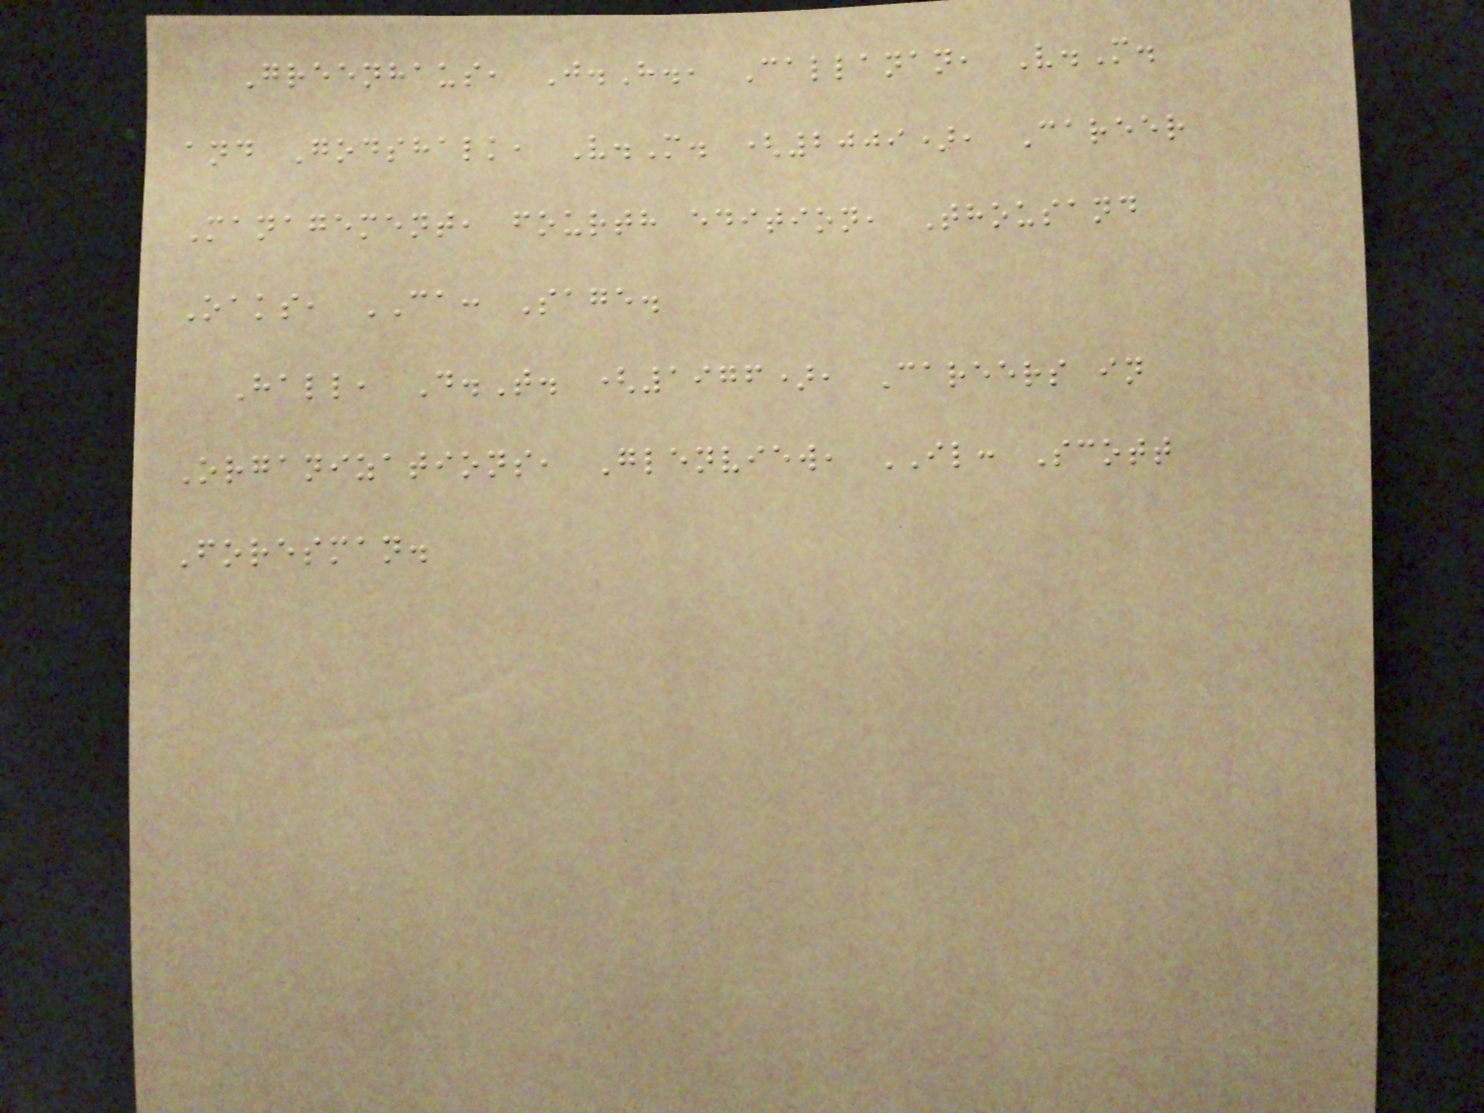Greenhaus, J.H., Callanan, V.M.
and Godshalk, V.M. (2009), Career
Management, fourth edition, Thousand
Oaks, CA: Sage.
Hall, D.T. (1976), Careers in
Organizations, Glenview, IL: Scott
Foresman.
